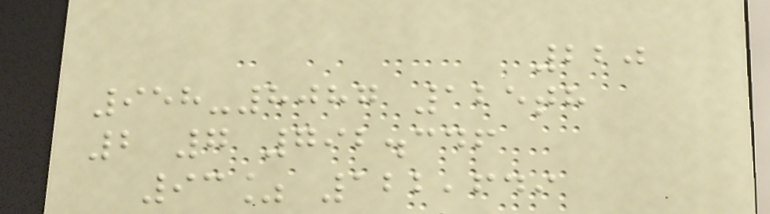220
958-8087 125th
2 7 792.346
93% 122,649
